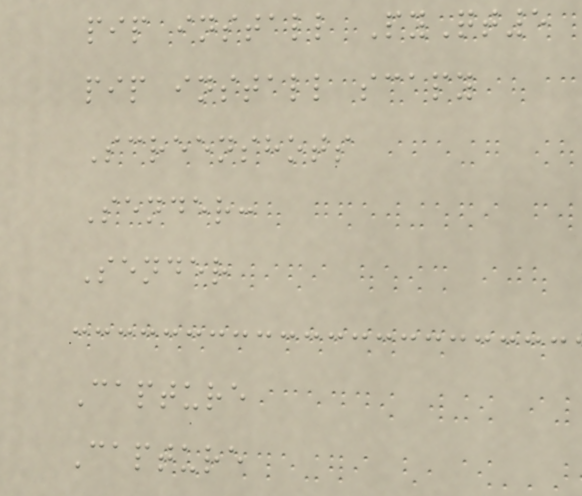pip install PyQt5
pip install scapy
Screenshots
Sender:
Sender
Capture
Capture
